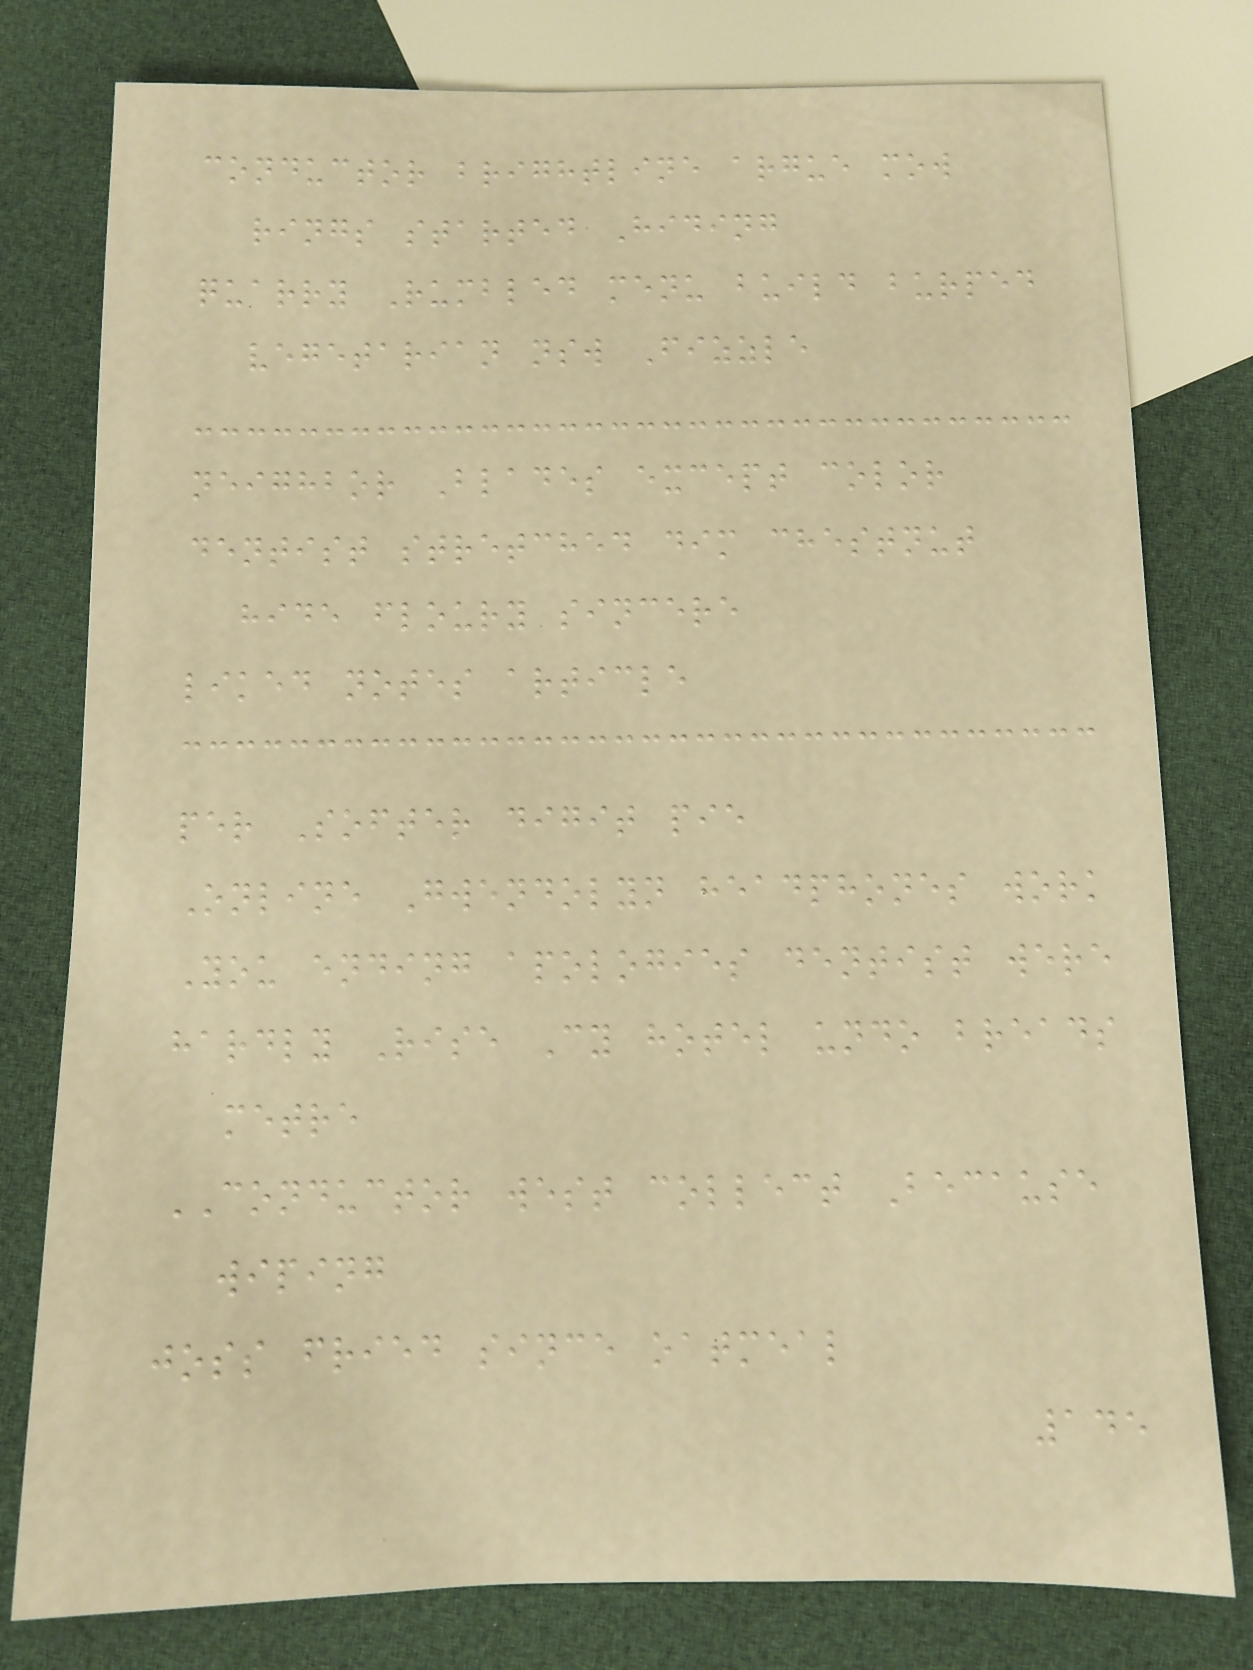conductor brightline argue mow
rings started Hiding
quarry Rumbled menu build burped
vegetarian nsw Fizzle
neighbor Blades except color
dentist stretched dim chestnut
hide floury sincere
liked notes article
per Softer digit pie
Online Gwendolyn headphones work
You ending apologies dentist were
hardly Rise Cy hotel undo breads
metre
CONDUCTOR west collect Because
wiping
joss fried since oatmeal
145
